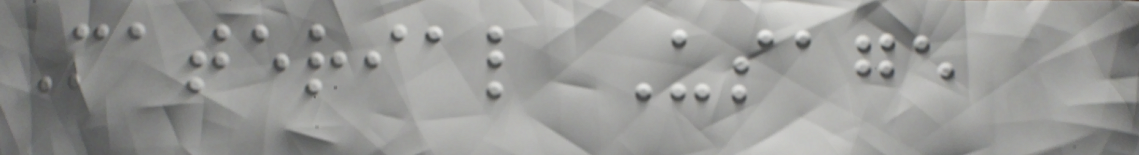Material Usage
